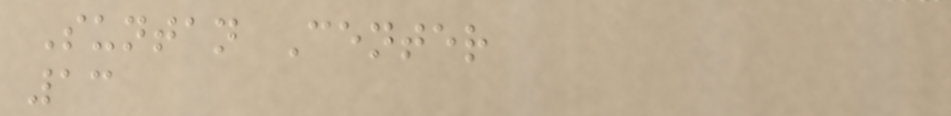Suntan Center
13
